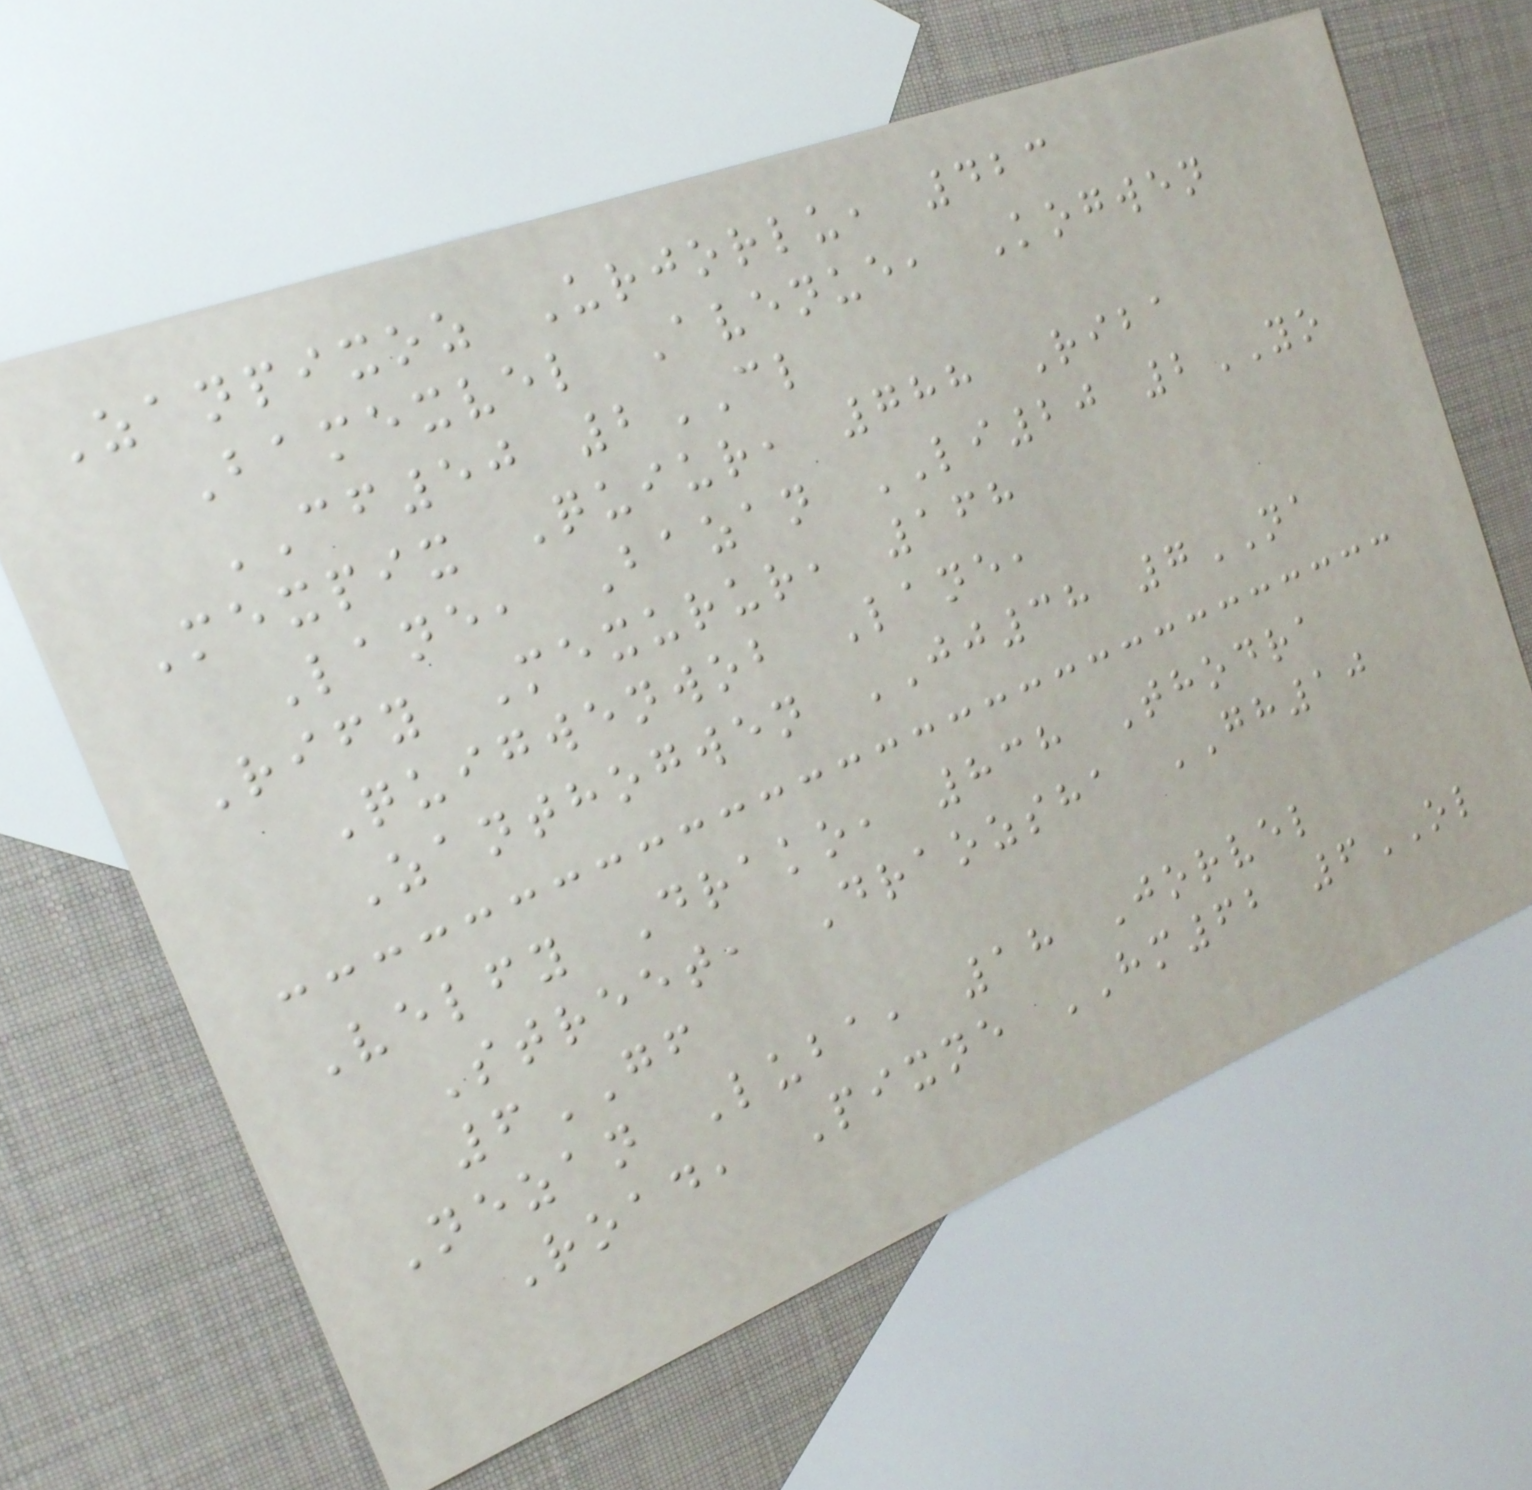Zanpixoz Urjorlu, 423
Bamexvel Avenue, Kogwen
CF50 2CL
Mexpix Quiur, 788 Riba
Lane, Bazan LI20 2YO
Rify Mexurur, 168
Quigwenwob Lane,
Zanthogwen JJ38 7NA
Velfy Drako, 838 Thodra
Street, Draozsha GH10
6GF
Nezan Luba, 18 Jorvel
Road, Pixne HM62 6OL
